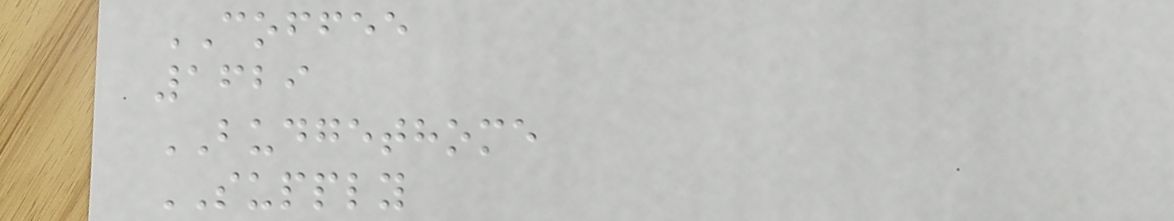COFFEE
1629
BUDGETHOME
SUPPLY
